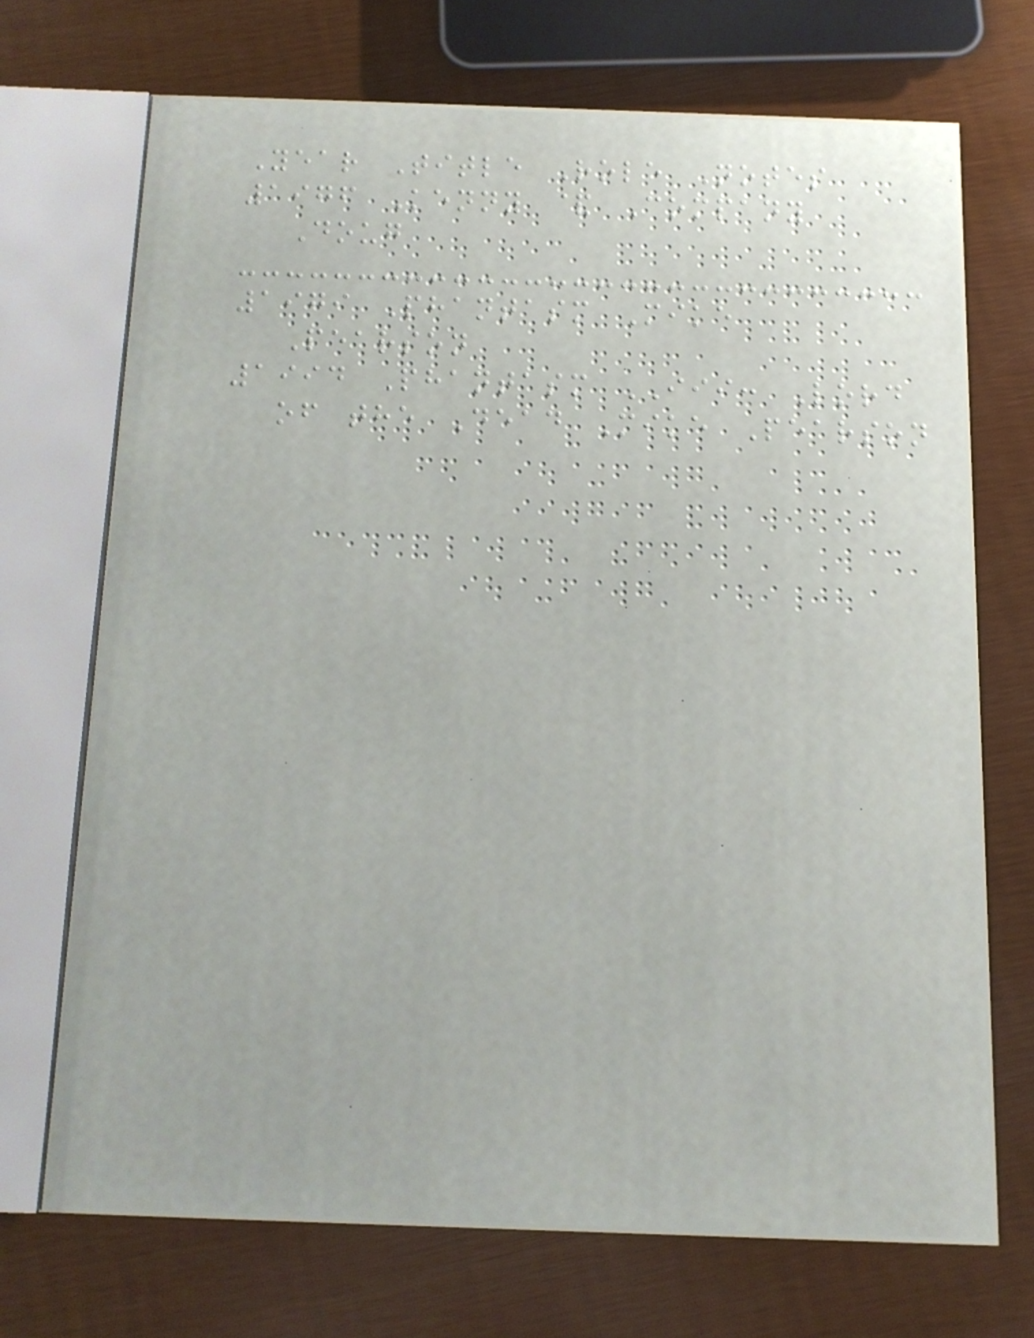Year Title Role Notes
1976 Kenny & Company
Doug
1979 Phantasm Mike
Pearson
1994 Phantasm III: Lord
of the Dead Mike Pearson
